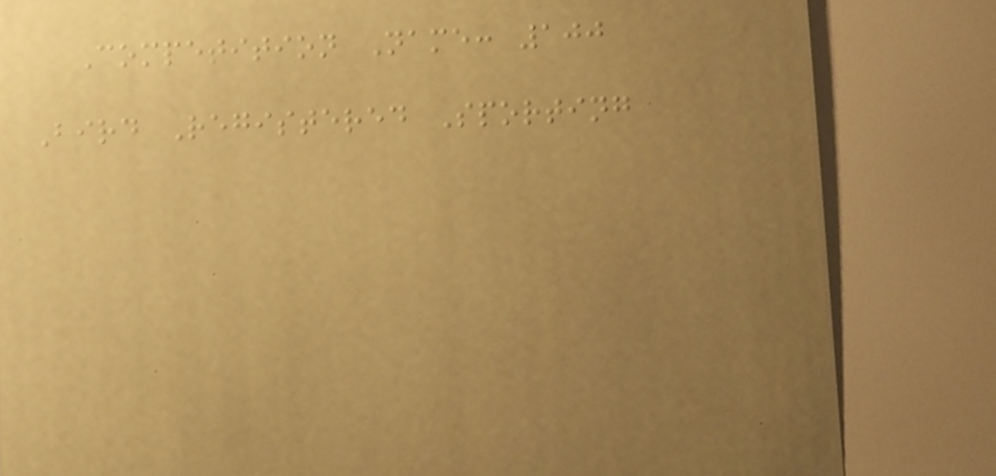Competition Name: 100
Bird Registered Sporting
